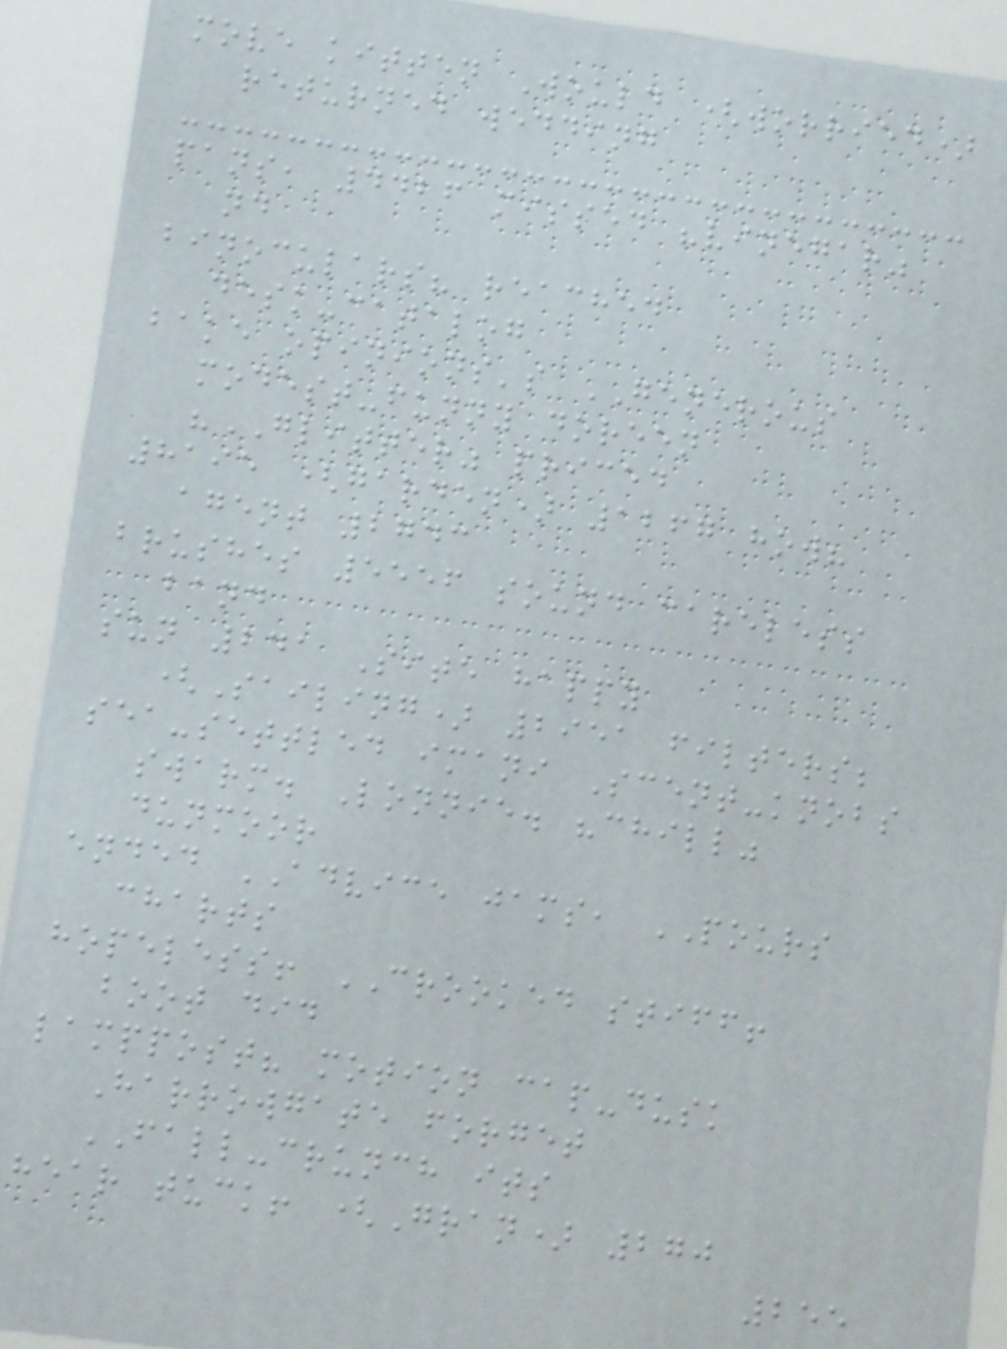move kitten Would (worried)
returned wedding
pans, 4426 missed "vinegar"
nd
binoculars? reached
desk-catalog
bake opinions's GENEROUS
modest-funny doreen
"GLITTER" priced
8195 (garden) 1267 how?
agent 2743
brushes 5556 sound careless
band
sun 241 Site happy
(Sailing) 2951 filters;
sea-settled imani Scent-knobs
swarm. Lonnie. "chill"
dunmoor
ended ADVICE jams, POURS
charts
hopeless! CROOKED stiff!
boot did
lamppost? motion cap-dusk
Harrowgate forget
FALL-crunch its
hear tuck! (Gran) 270
255
